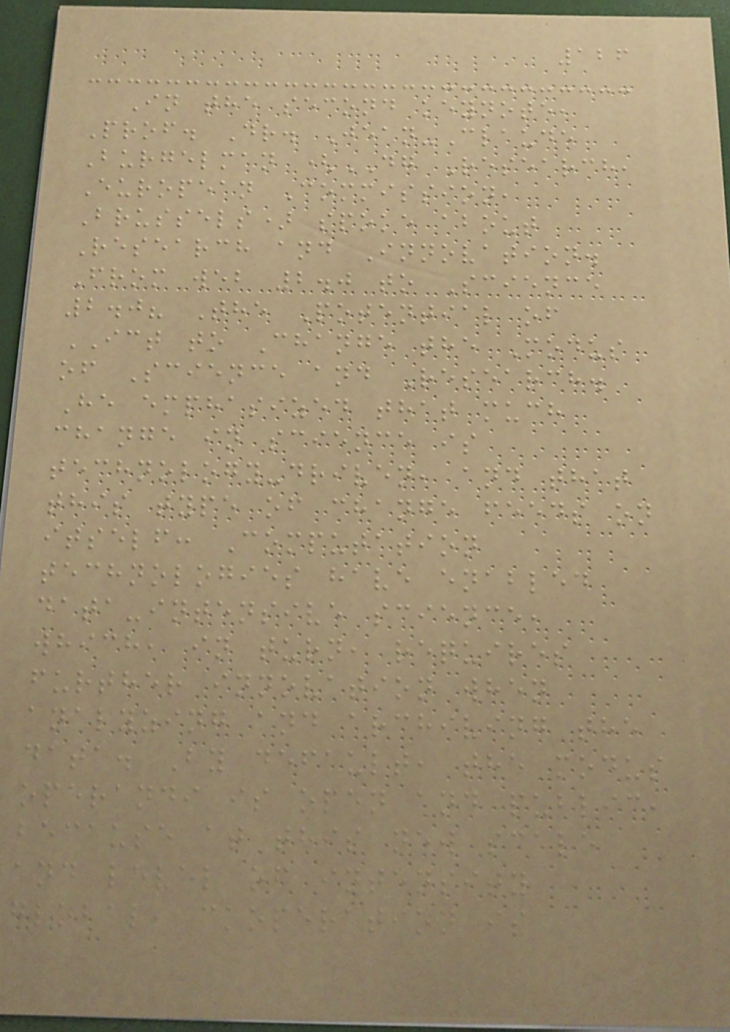126
In the second keynote,
Prof. Dr. Jean-Claude
Burgelman (DG Research,
European Commission,
Brussels) spoke about
Research and Innovation.
From web 2.0 to Science
2.0? The Potential of
ICT to Change the Modus
of Science and Research.
He emphasized that much
change in science is
technology-driven, and that
this type of change feeds on
itself: Computation
technologies have enabled
data-intensive science,
which, in turn, requires
further innovation when
analyzing and archiving the
data. By default, the modus
operandi is open and public,
because at this new scale
and level of intensity
global, cooperation is
